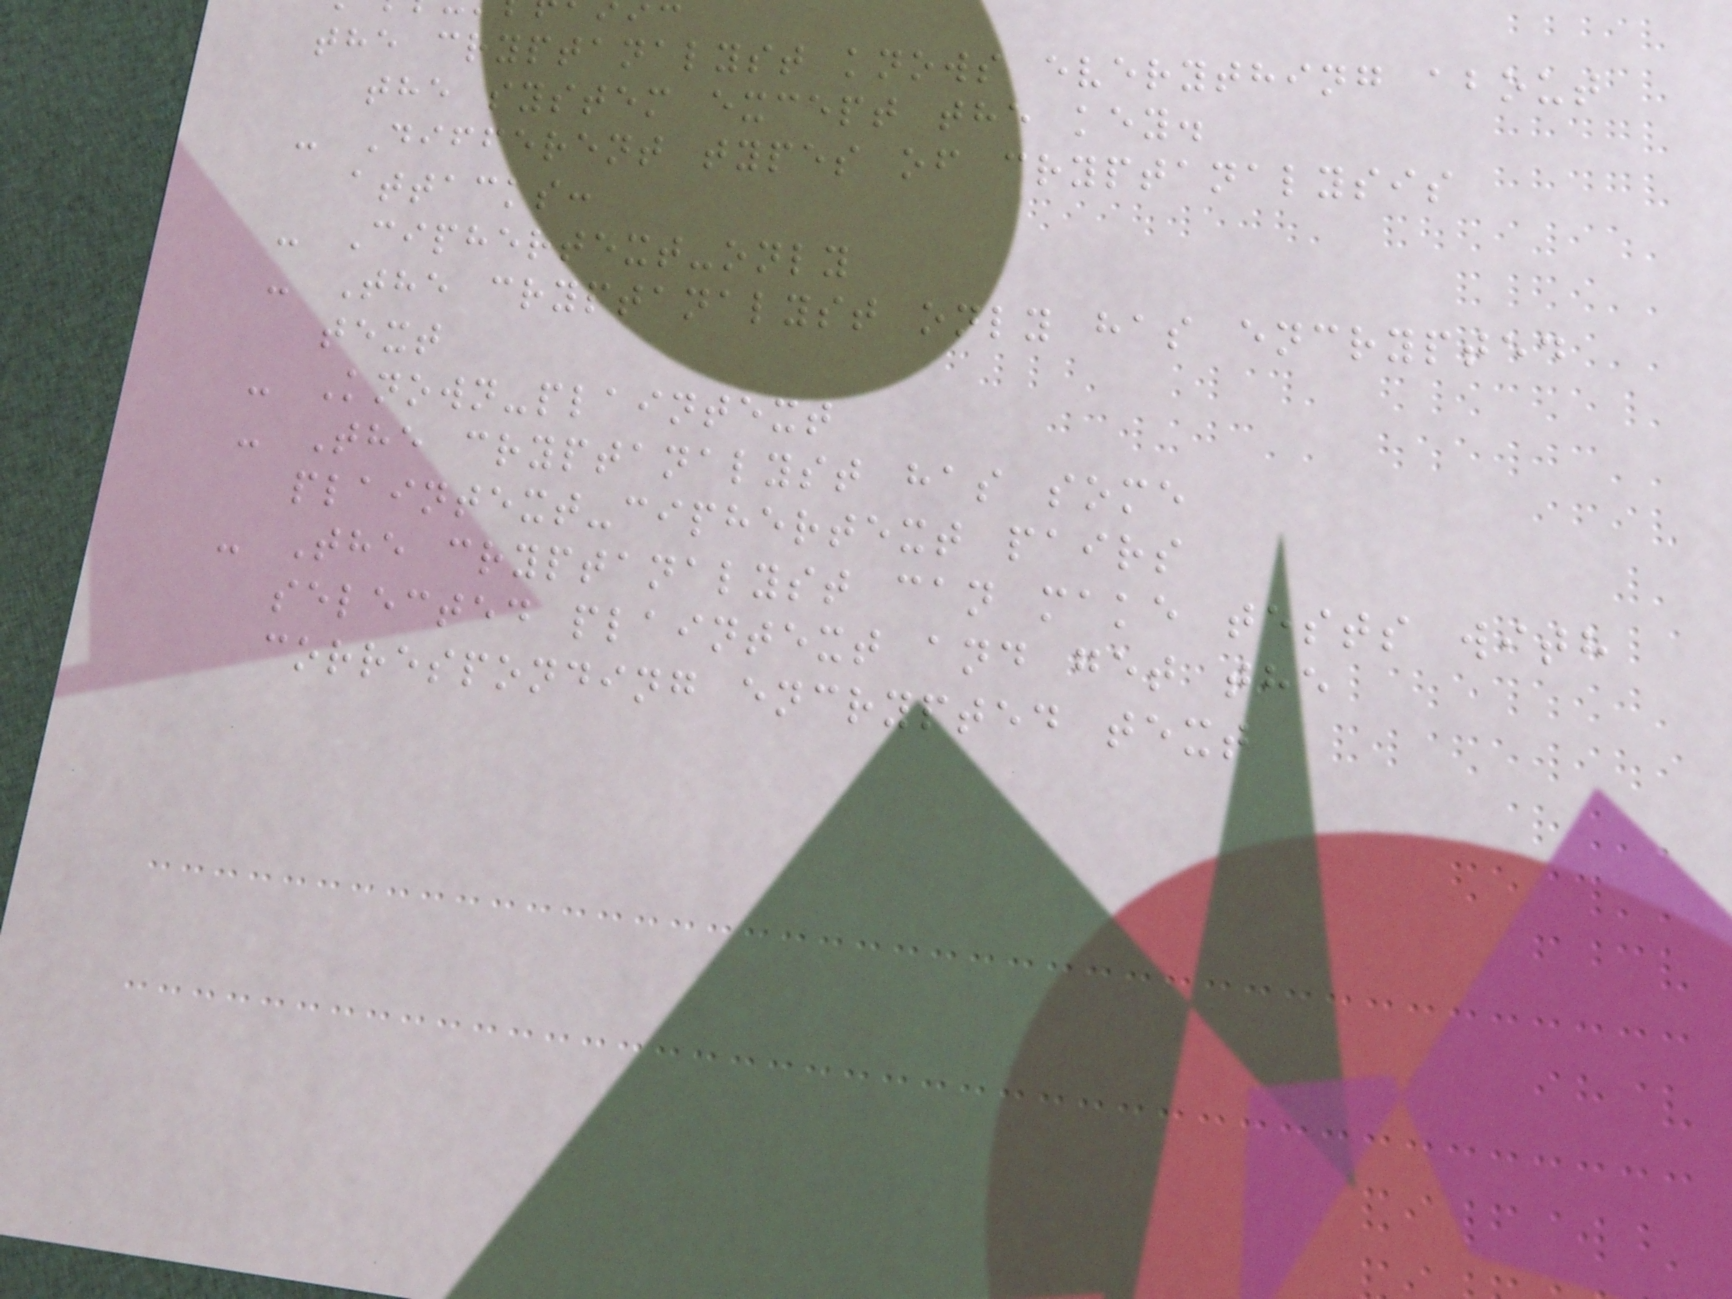the cryptanalyst knows everything about
the system except the key.
- Different types of cryptanalysis
attacks:
- Ciphertext-only
- The cryptanalyst only has encrypted
text
- Known-plaintext
- The cryptanalyst has some
plaintext-ciphertext pairs
- The cryptanalyst can make tests with
selected plaintext and get the
corresponding encrypted text
